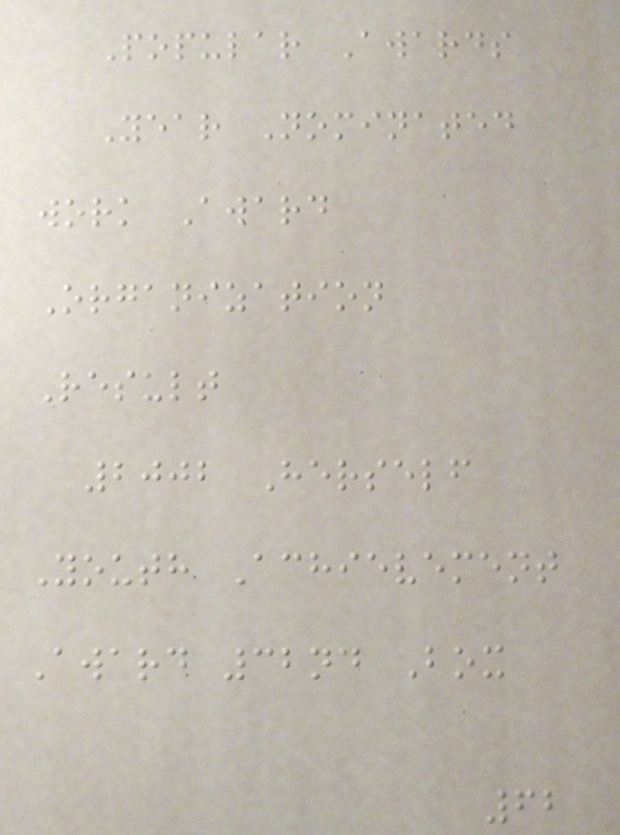Popular Awards
Year Nominated
work Award
Organization
Result
2002 Herself
Youth Achievement
Award 32nd Box
62
